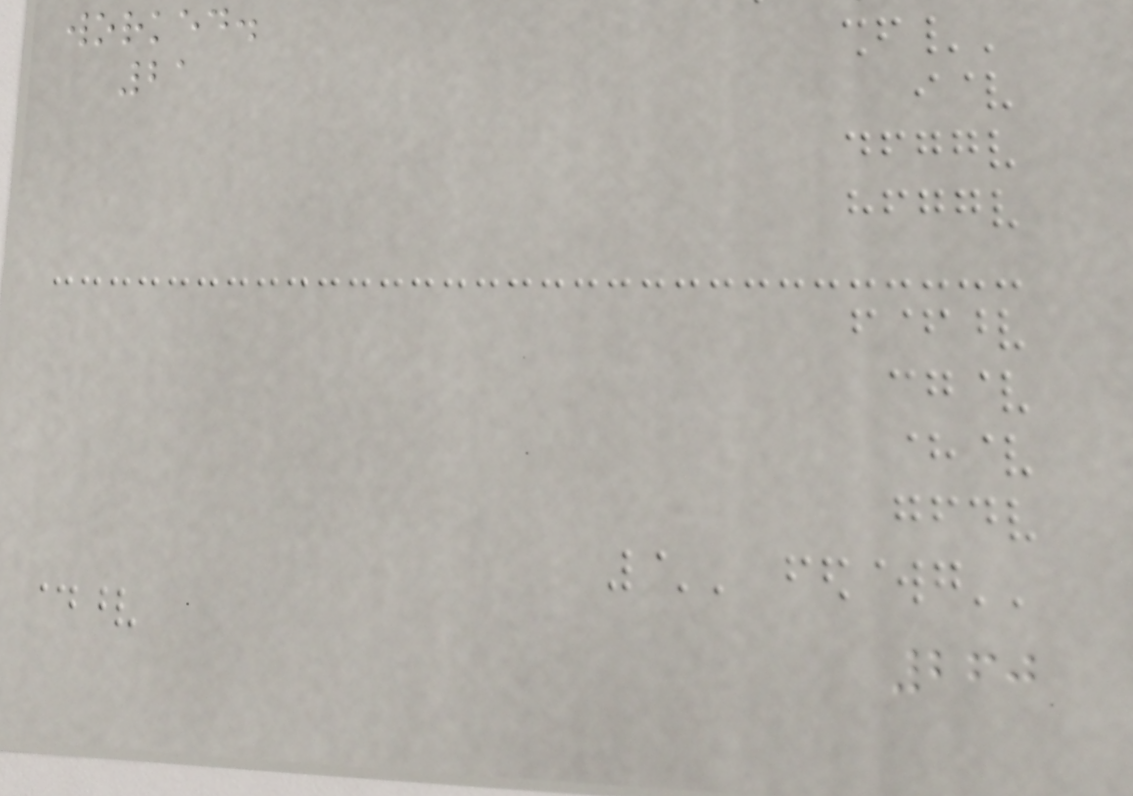worked.
21
260
